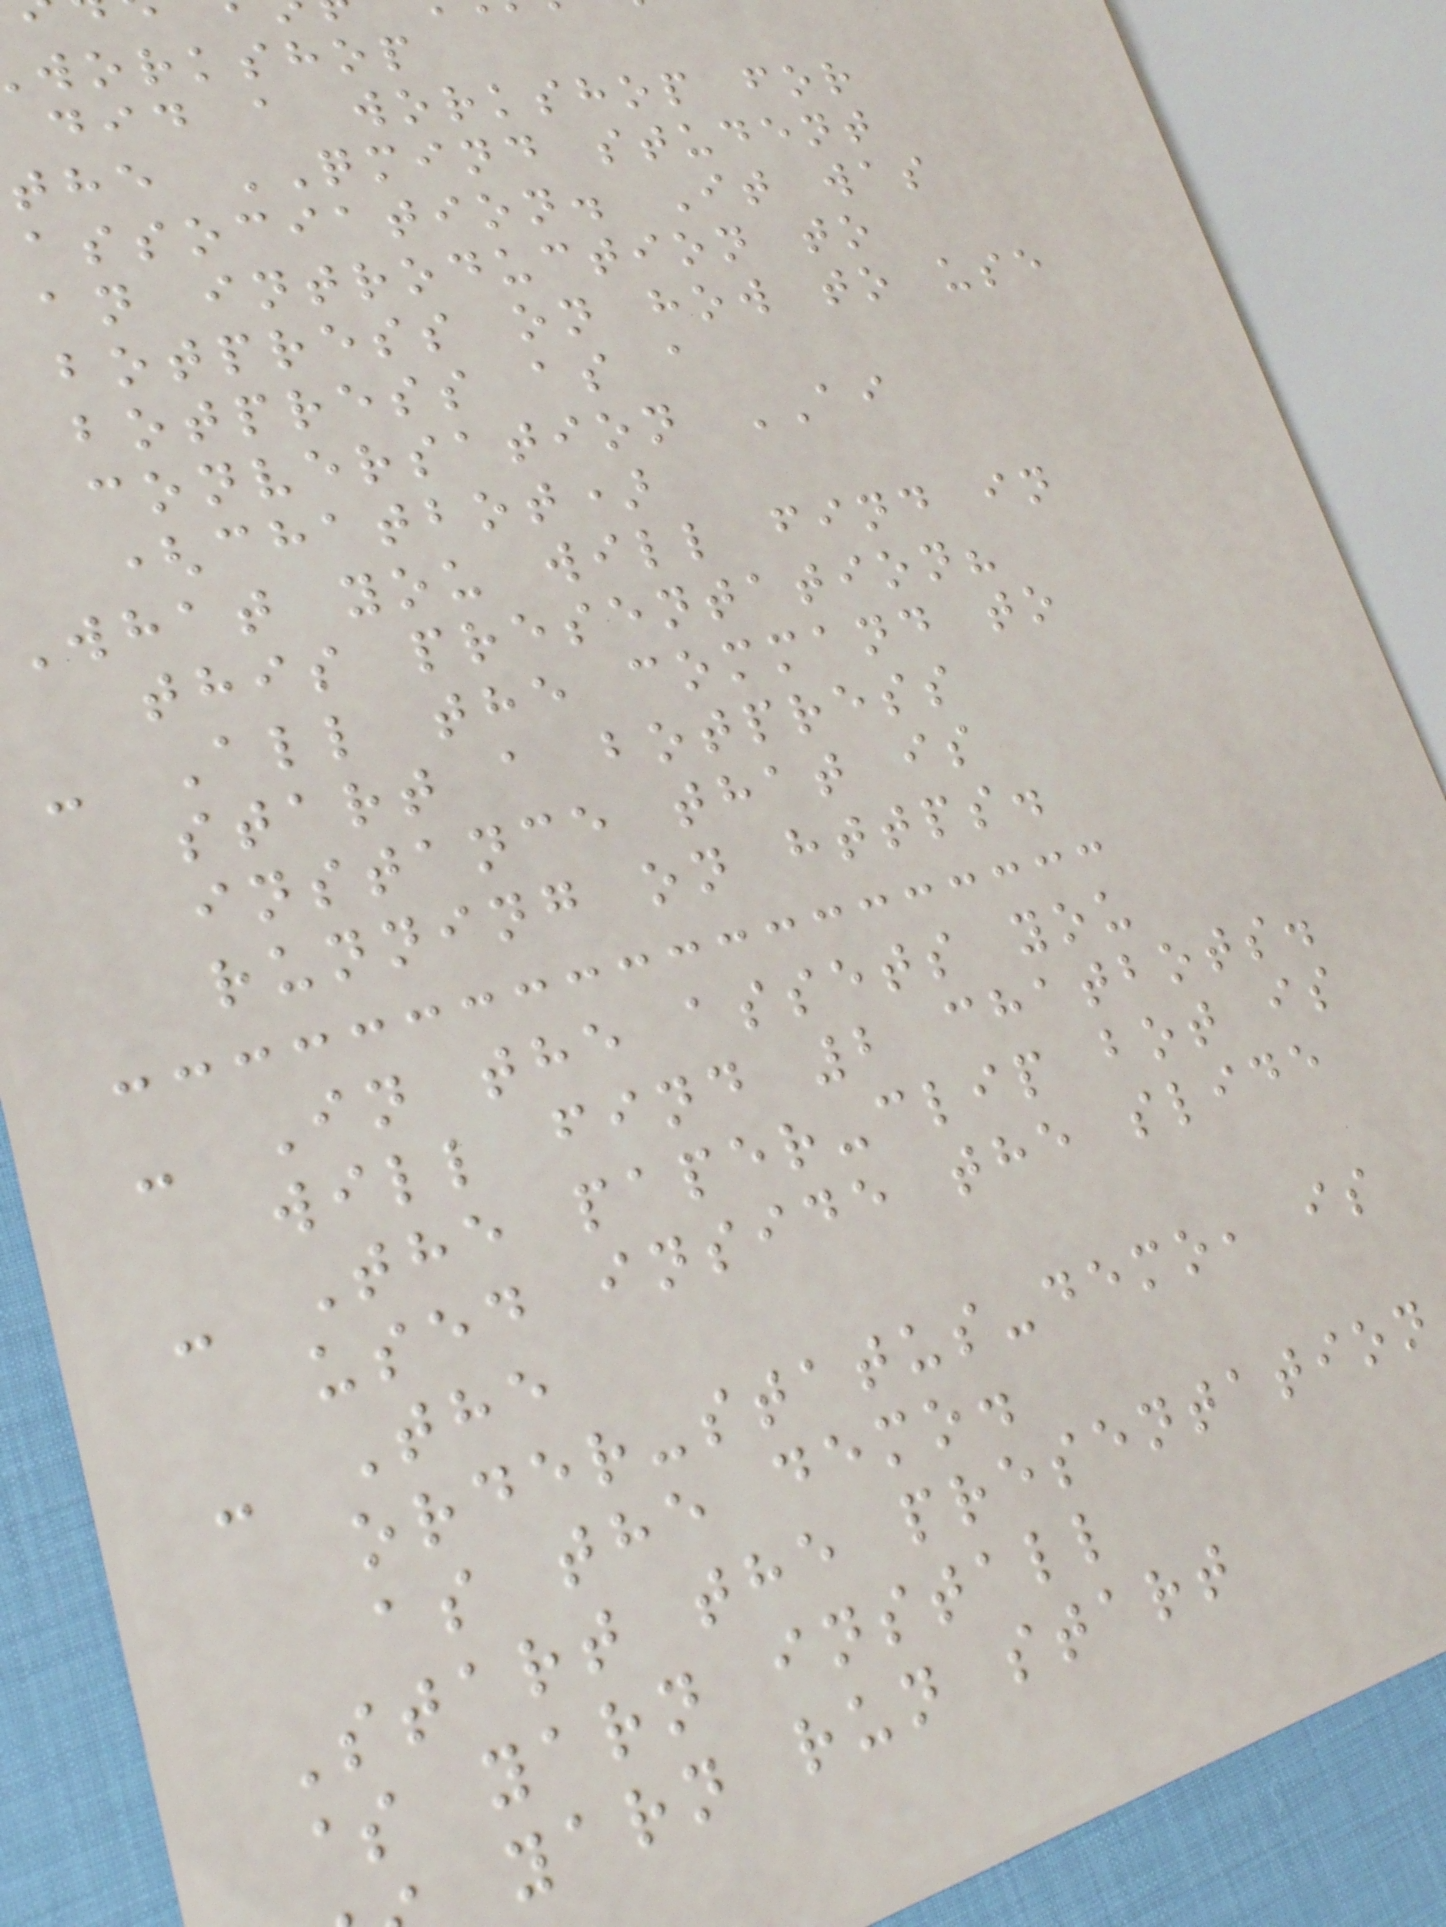workshop
did a workshop for
the QMIND student
association. It was
an introduction to
botpress on how to use
botpress as a
conversation AI
(chatbot)
What you will find in
this presentation?
- All the command to
start a botpress
instance that is
running on https.
- In the assets you
will find 2 chatbots.
- The paper-clip bot is
used inside the slide
- The
order-status-demo, is
as the demo.
Start the presentation
$ yarn install
yarn run start
